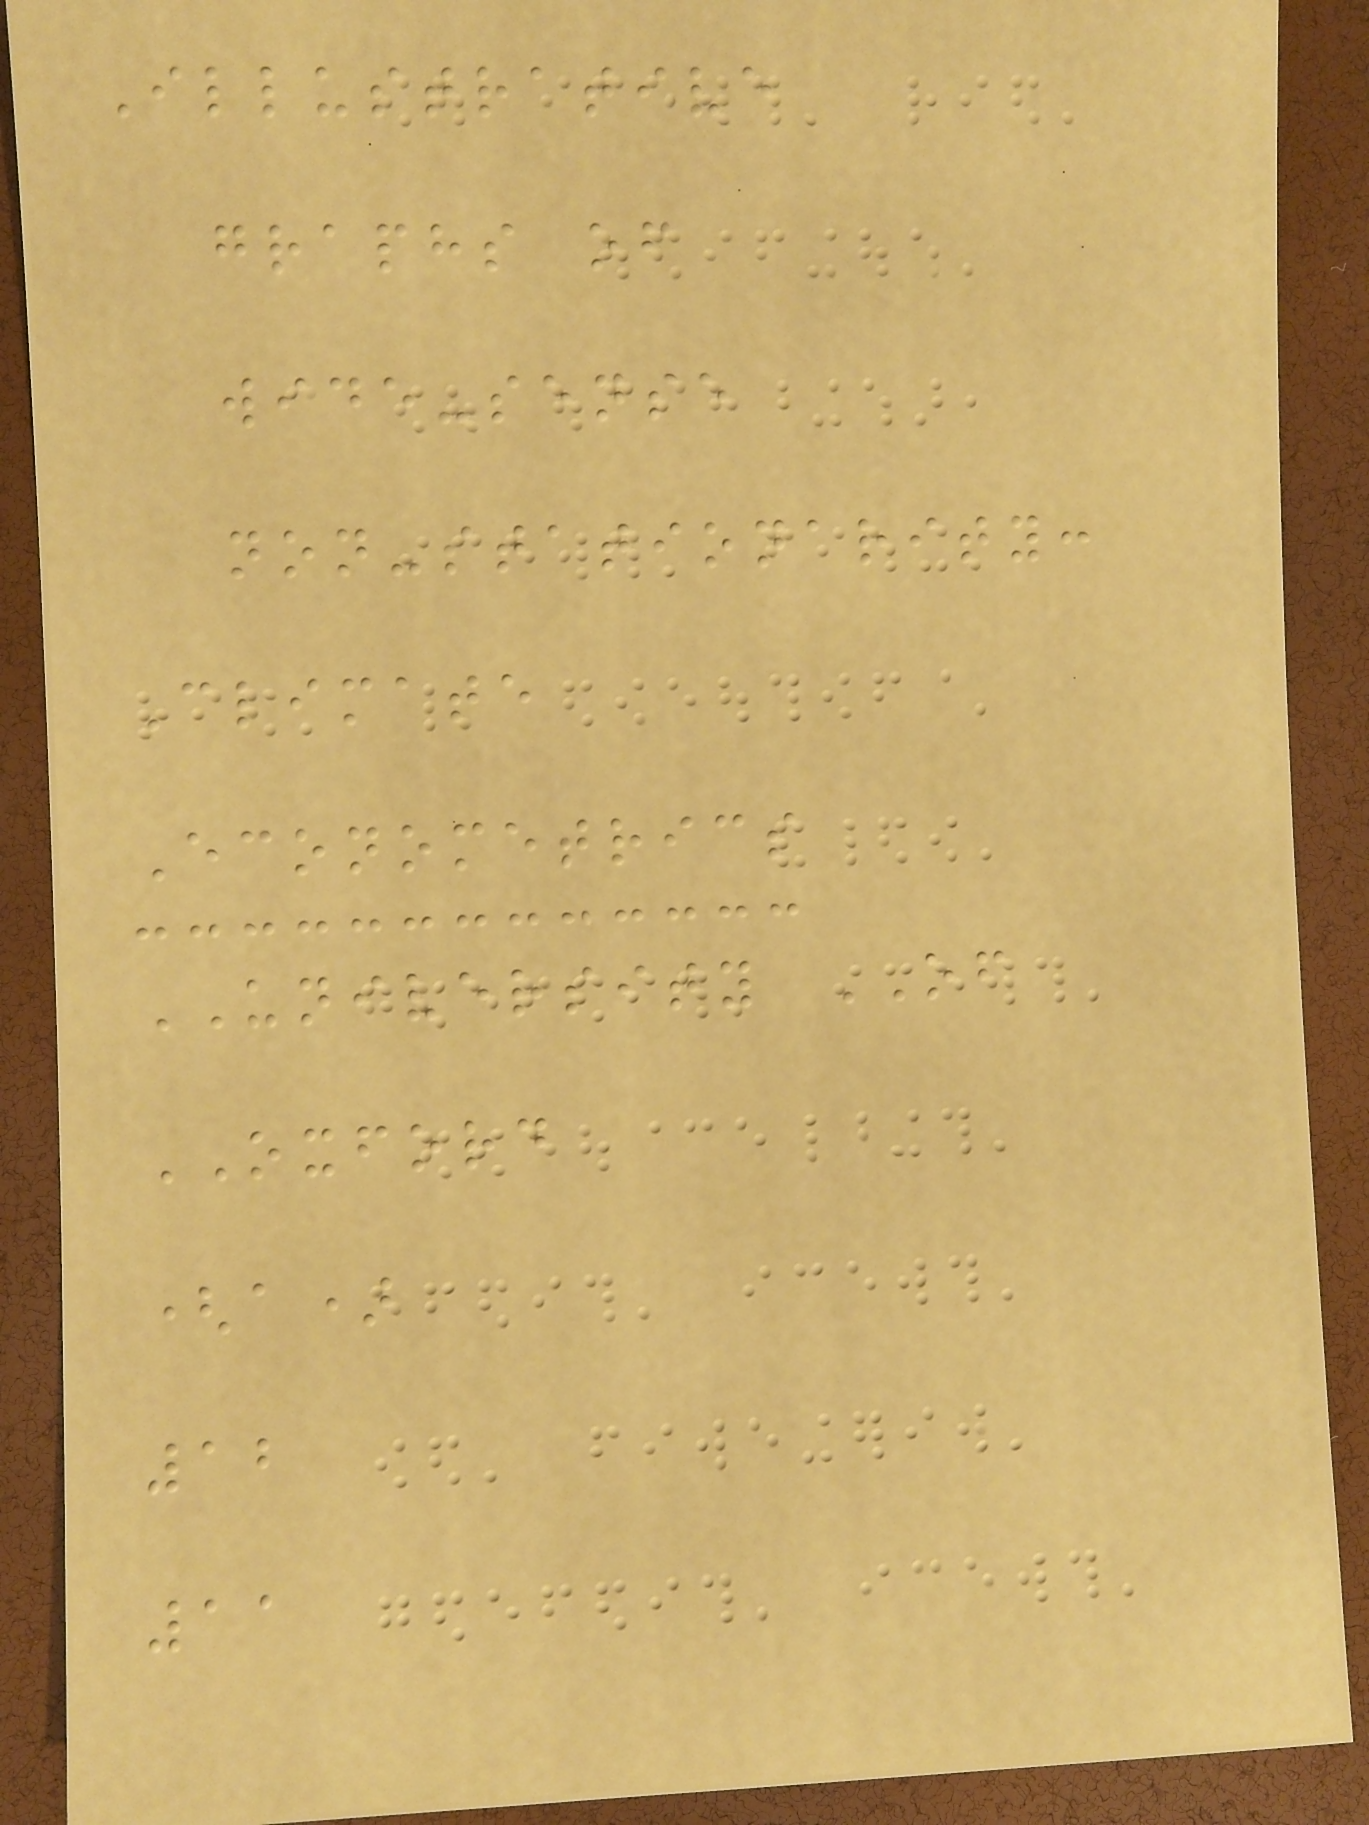Illustrative
graphs of
wide-sense
non-stationarity:
Climate
Econometrics
UNIVERSITY OF
OXFORD
(a)
12
11
